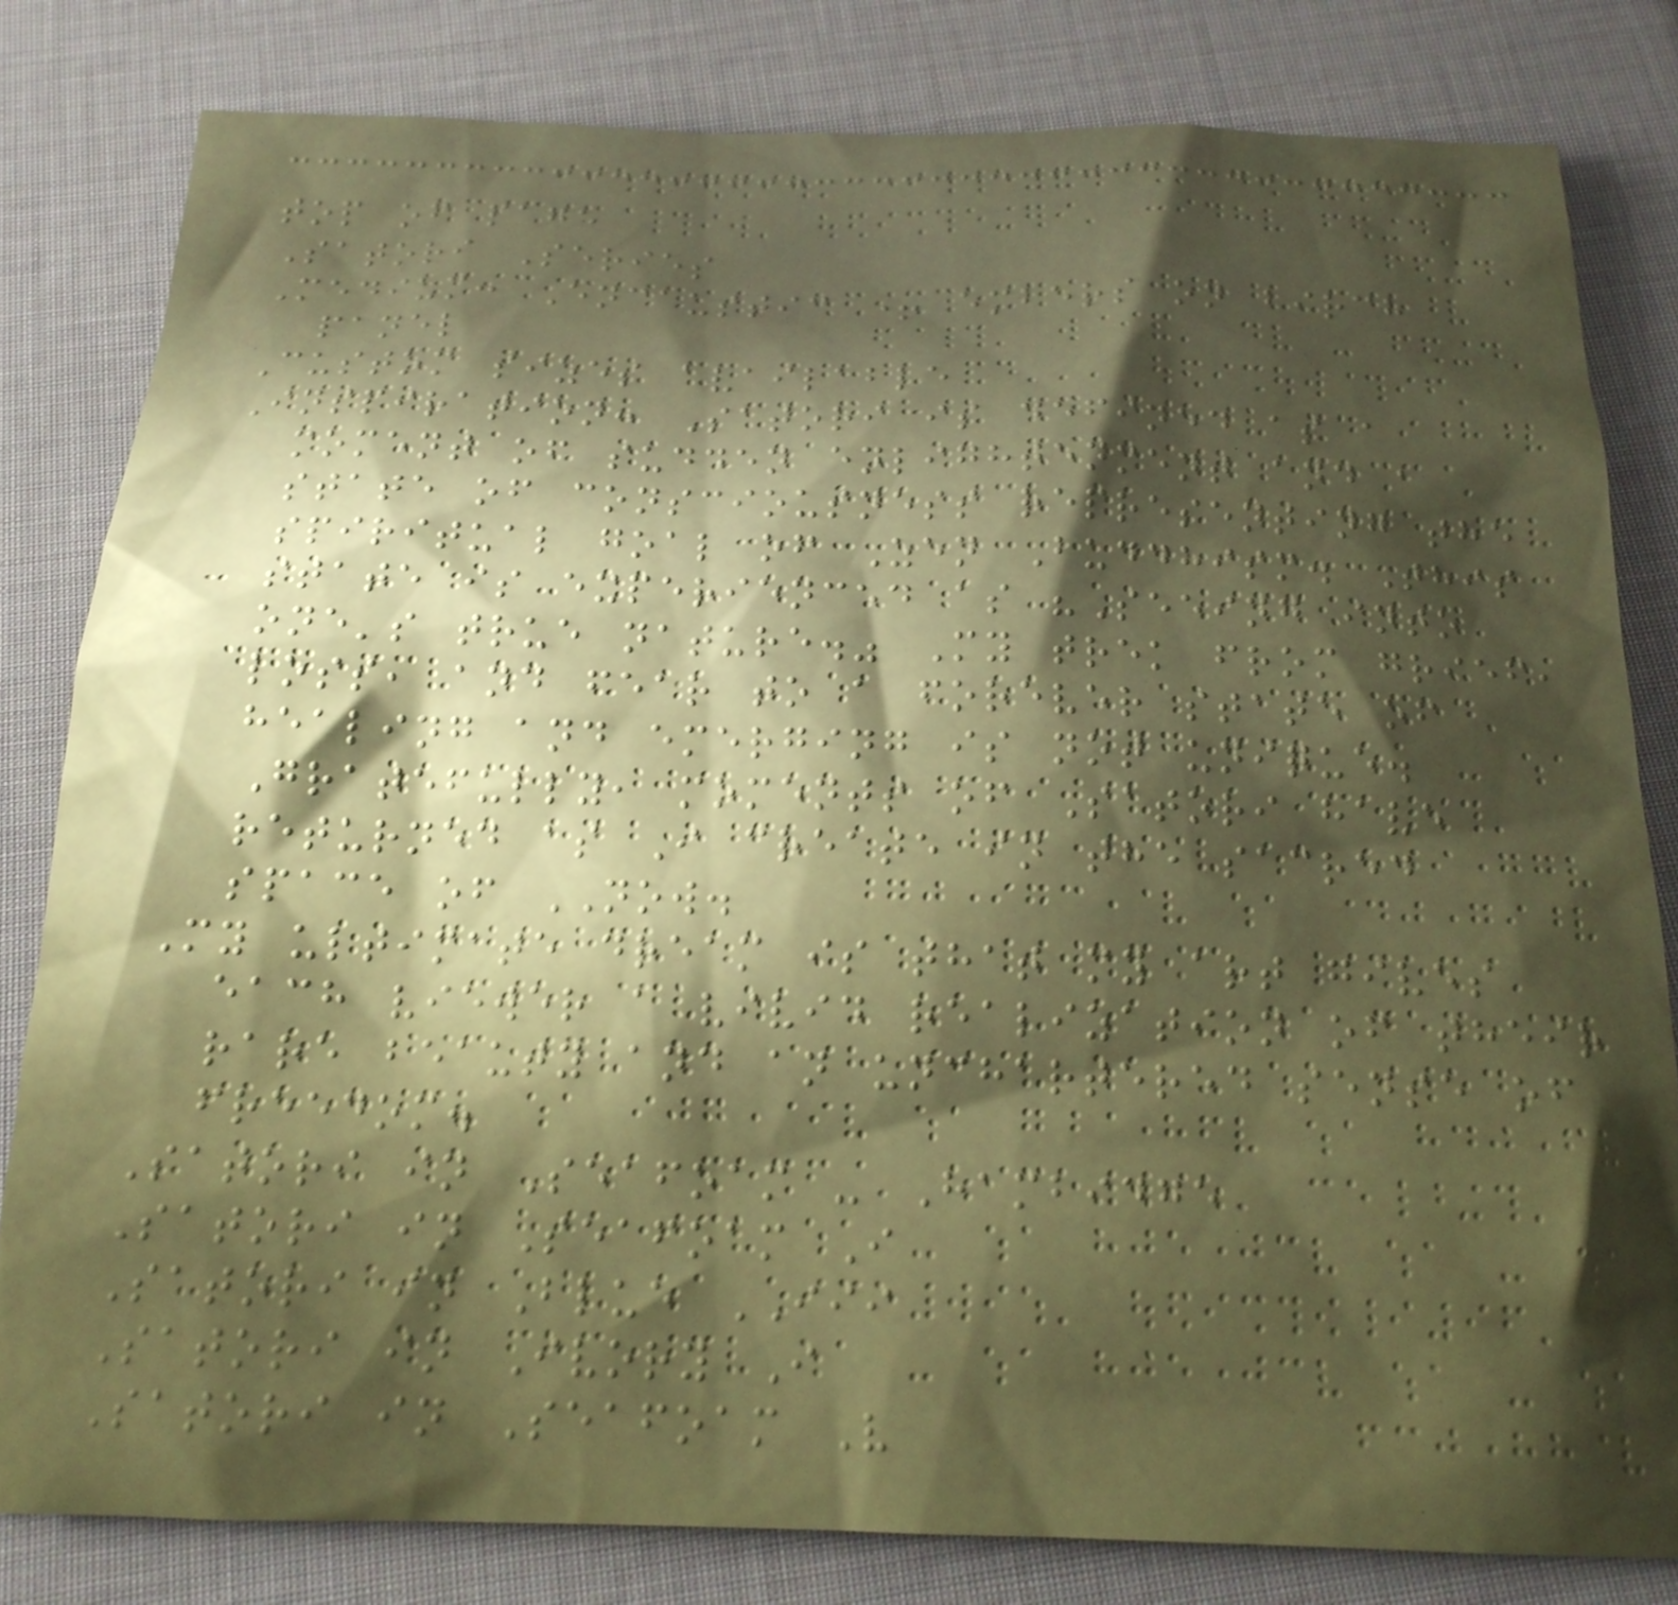top of page
Satori Series
Medium: Encaustic + embers on birch
panel
Custom sizes available
Inspiration: Satori is defined as a
moment of sudden enlightenment and a
state of consciousness representing the
spiritual goal of Zen Buddhism. This
state is experienced as "Seeing into
one's true nature." My trek from grief,
loss, and fear to a forever state of
healing and emerging is not unique.
Gratefully, moments of Satori have
returned as I create in the sacred
space of NOW.
My ultimate dream is that my art gives
each viewer a vivid realization of their
rare beauty and an unchartered sense of
freedom.
Satori in Seafoam - Hambidge
Satori in Seafoam I
Satori in Blue III
Satori in Ivory I
Satori in Seafoam V
